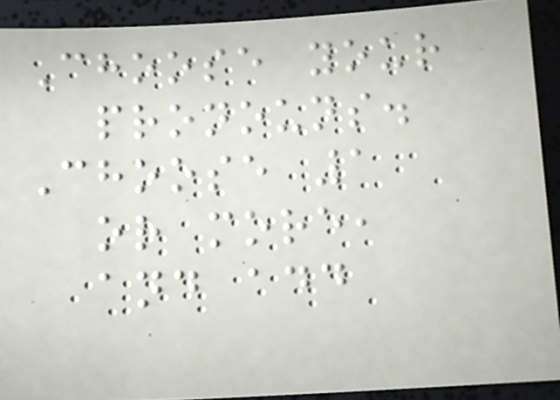Choose your
pronouns.
Choose 1
or more,
and add
